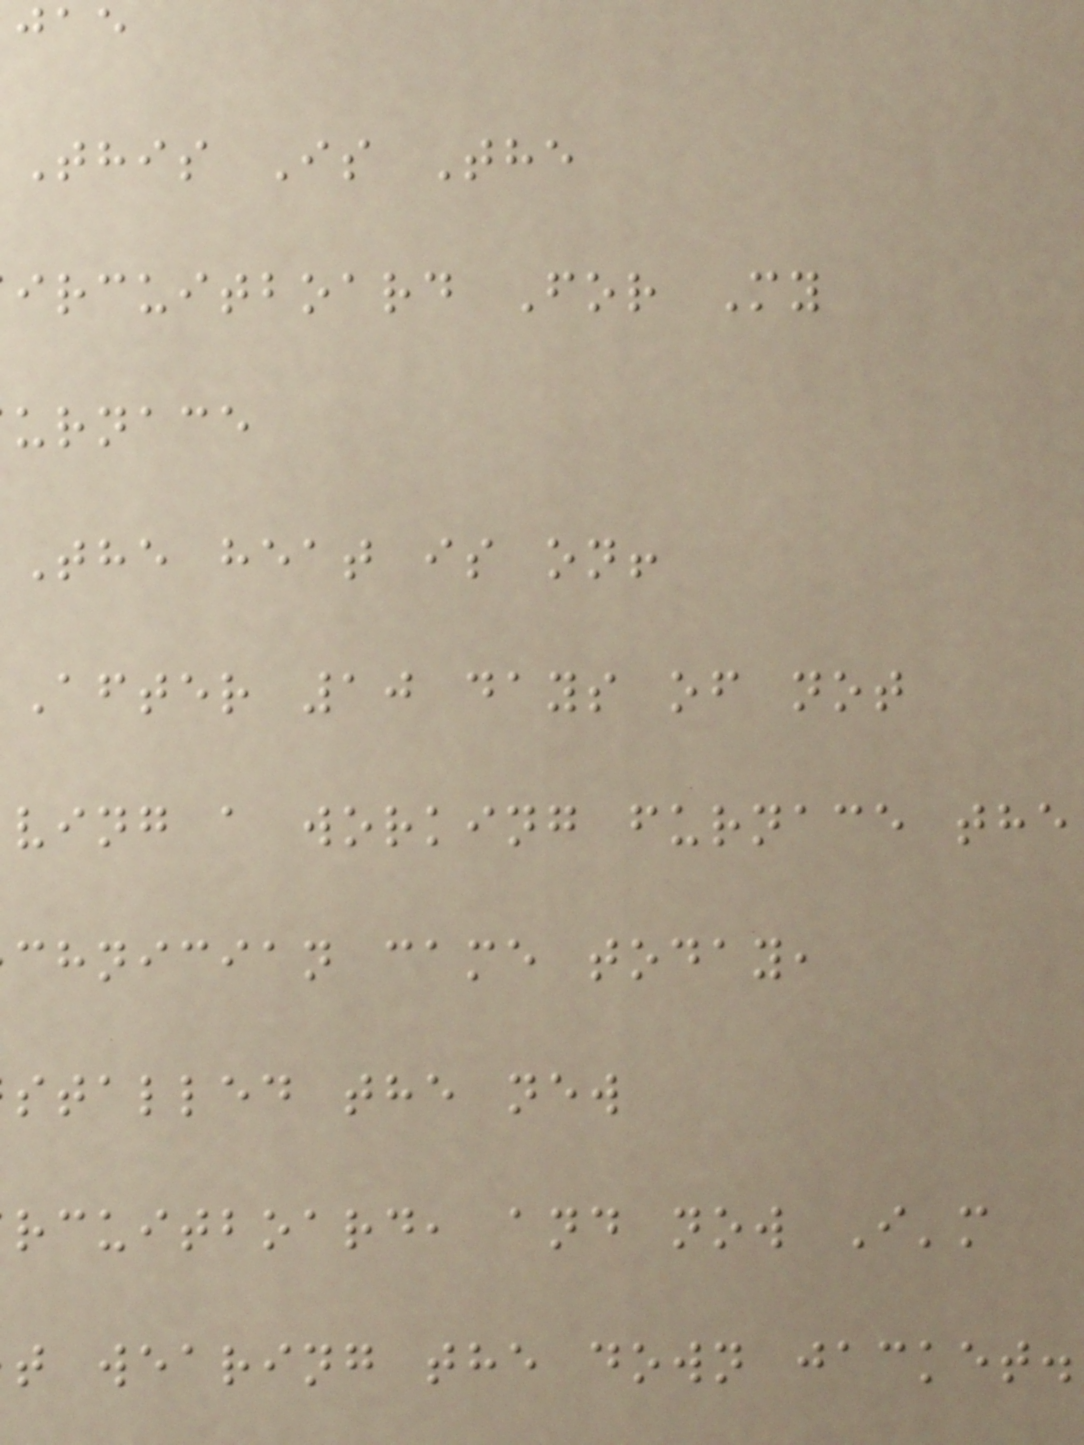This Is The
ircuitboard For My
urnace
The heat is on!
After 10 days of not
ving a working furnace the
chnician came today,
stalled the new
rcuitboard, and now I'm
t wearing the down jacket.
